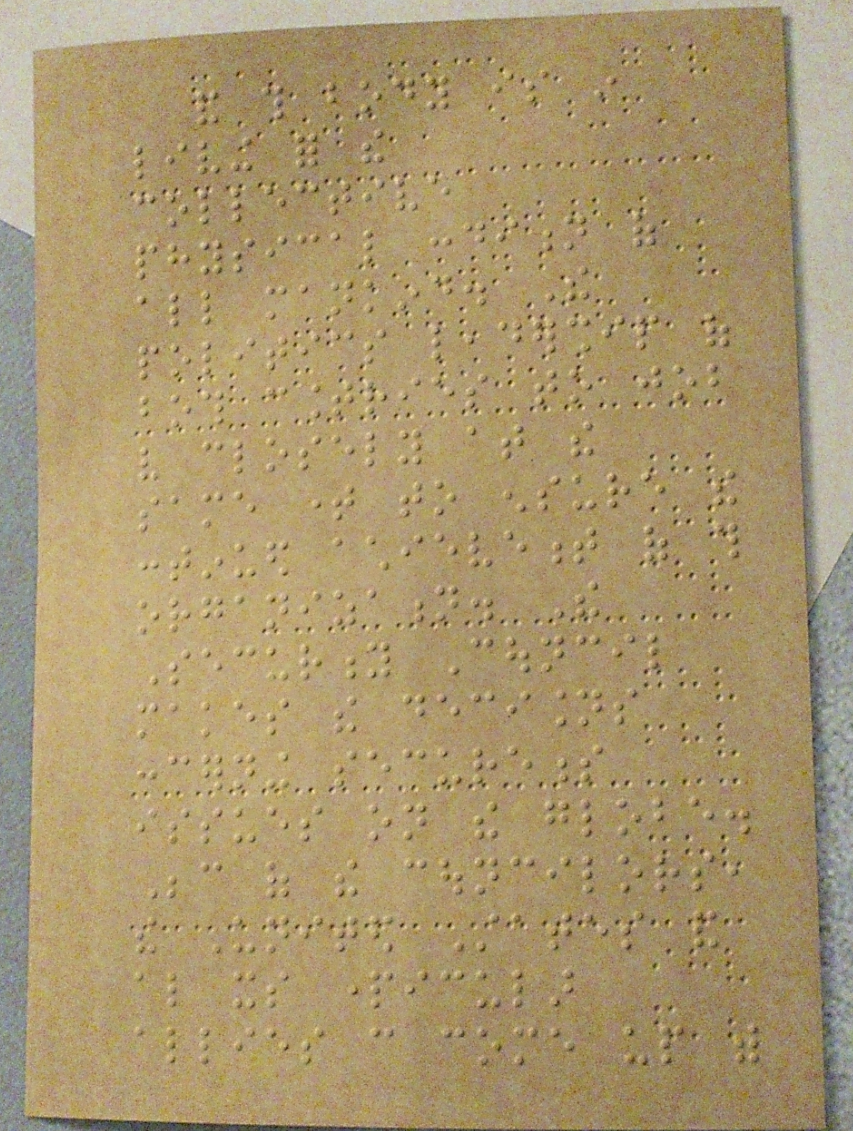and this body is in
living for the
collective
physical condition of
all mankind. The
politics leadership of
both countries to job
very closely at the
same time to ensure the
continued achievement of this
organization. The
Security Council
makes the decisions
concerning secureness
issues on the globe.
Because of the councilors,
the United States and
also its particular
allies can come up with
